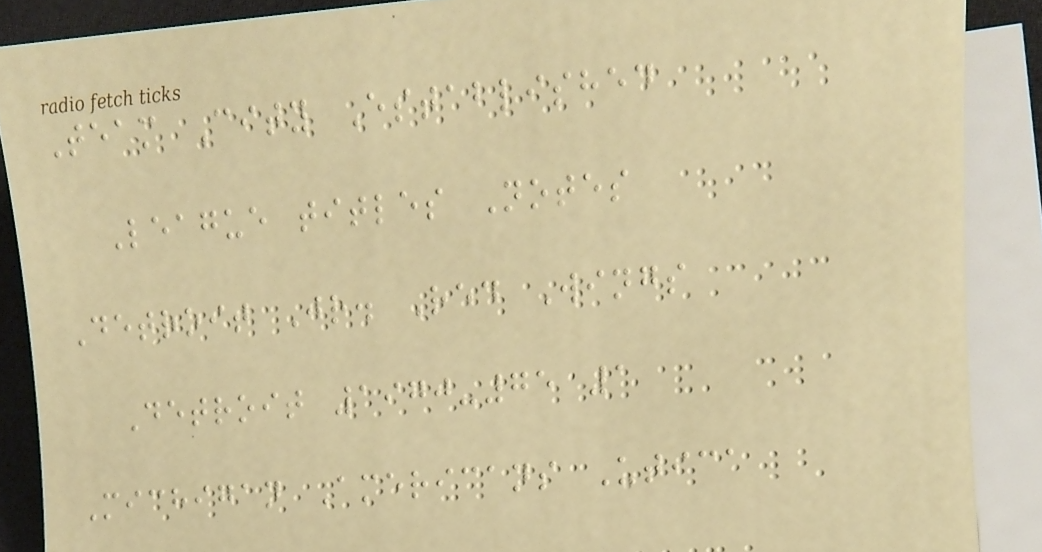Team City Established
League titles Notes
Detroit Jr. Red Wings
Detroit 1970-75 1
Michigan Americans Utica
